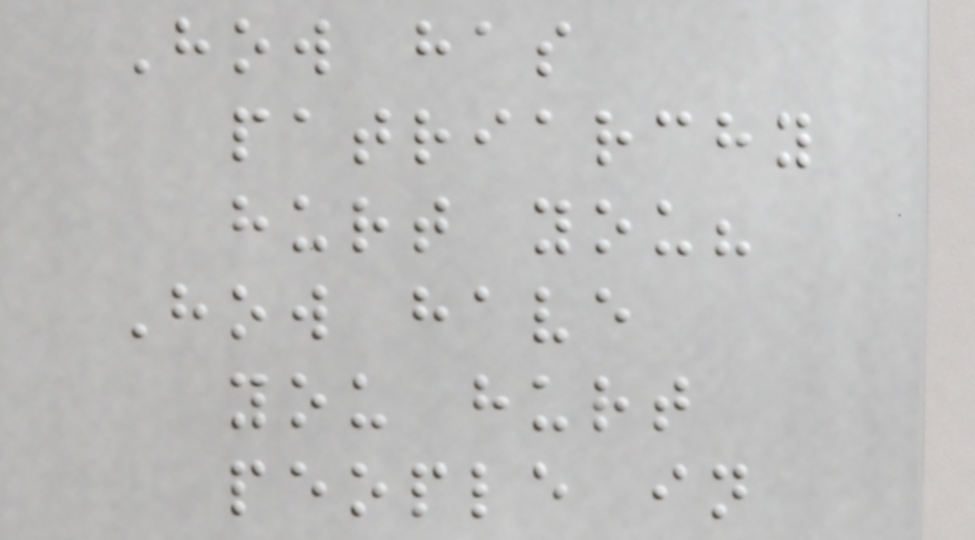How has
patriarchy
hurt you?
How have
you hurt
people in
